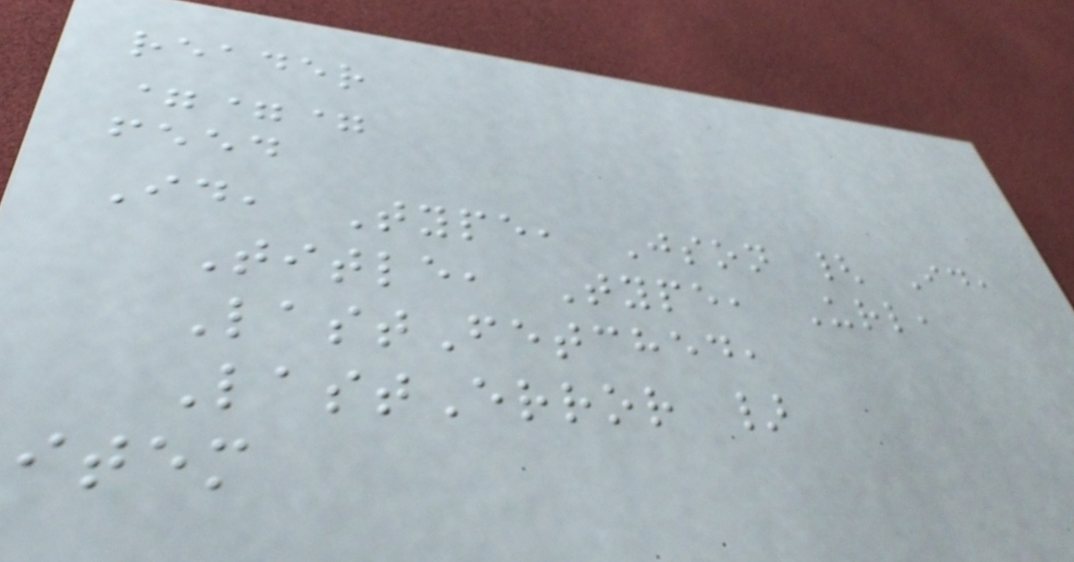reader
===
feed
Id, Type, Json { Id,
Title, Type, Url,
LastFetched,
LastError }
item
